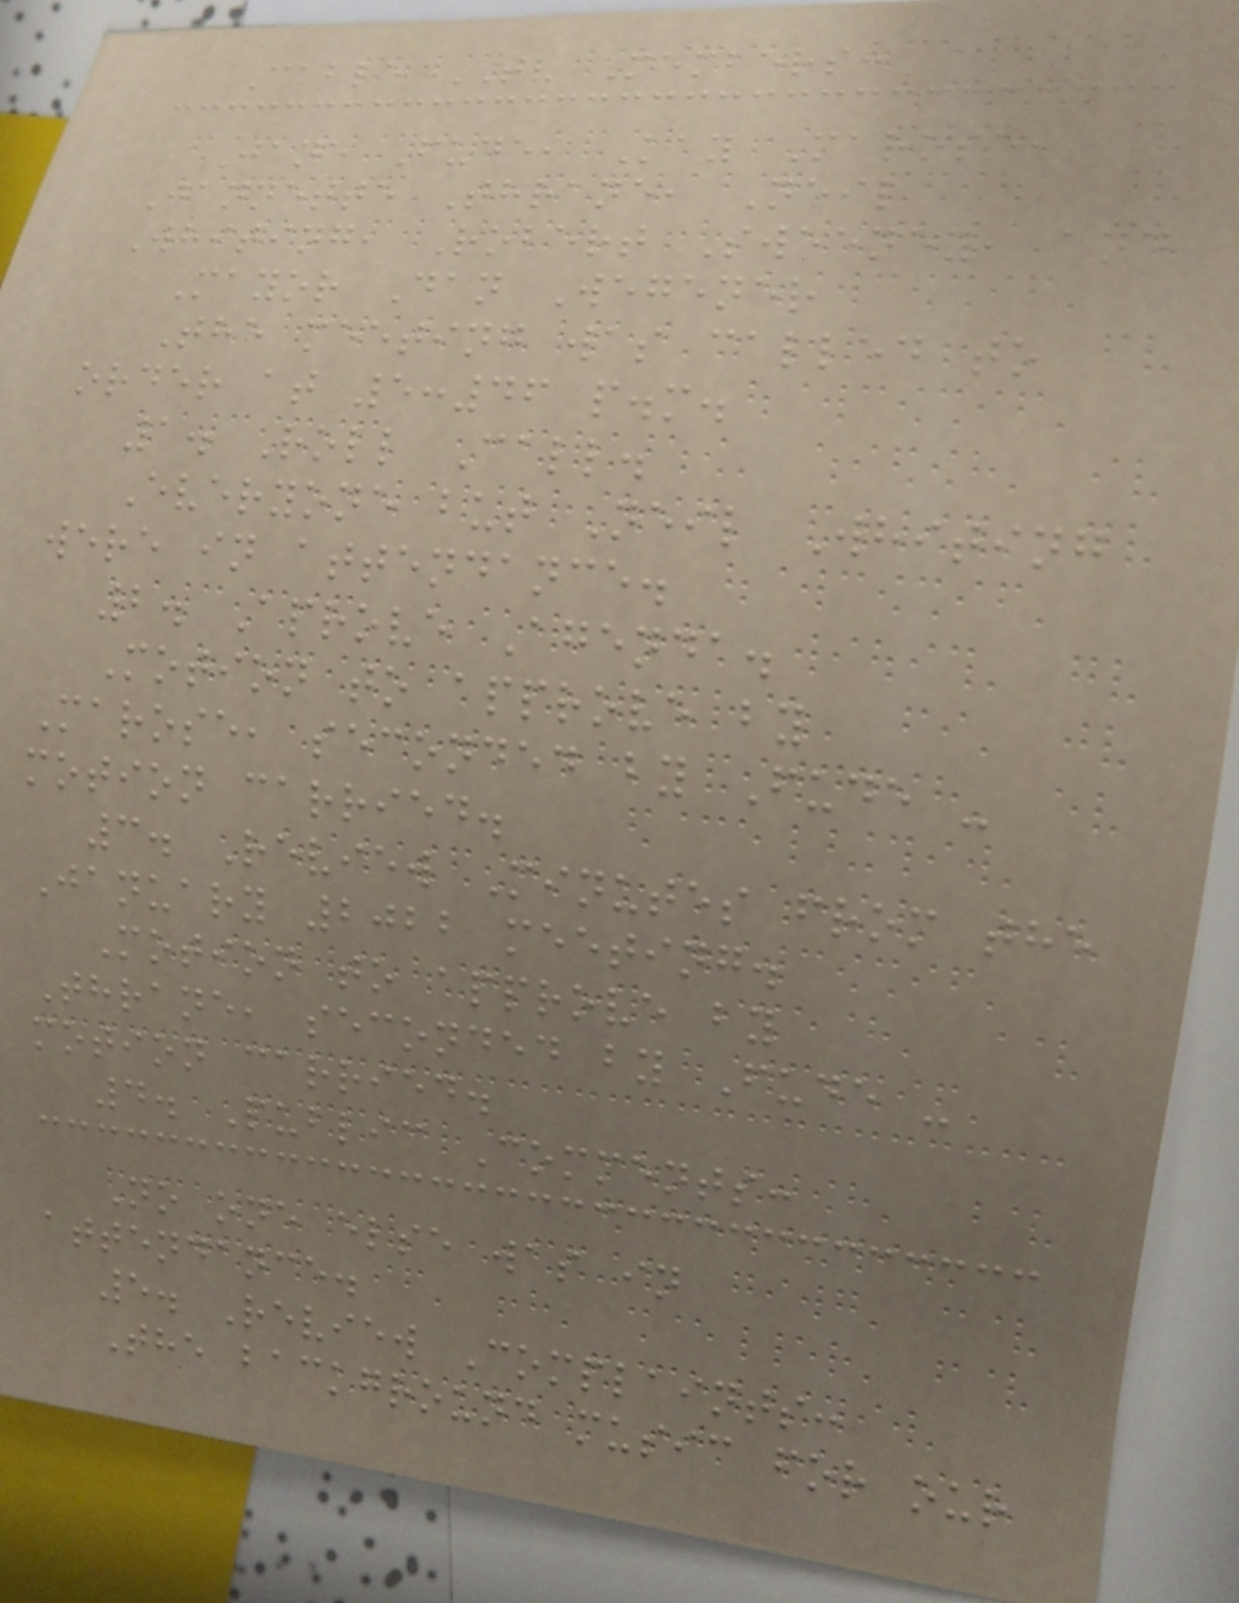Cable TV Members:
Jane Fude, Kay Marose,
Jannette Thrane, Neil
Whiting, Robert Sweeney, and
Mayor Dan Wegener
The meeting was called to
order at 5:46 p.m.
1. Roll Call.
Everyone but Neil Whiting
were in attendance.
2. Aprove Agenda.
Motion to approve by
Marose, seconded by Fude -
motion carried.
3. Review Minutes from the
January 2022 meeting.
Motion to approve by
Thrane, seconded by Fude -
motion carried.
4. Public Comments:
No one else was in
attendance.
5. Review Complaints:
The background music for our
